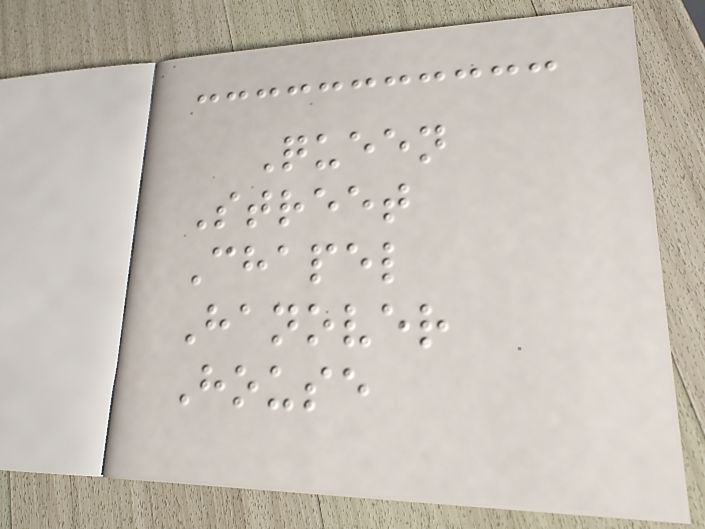Queen
Street
Chapel
Hanover
House
